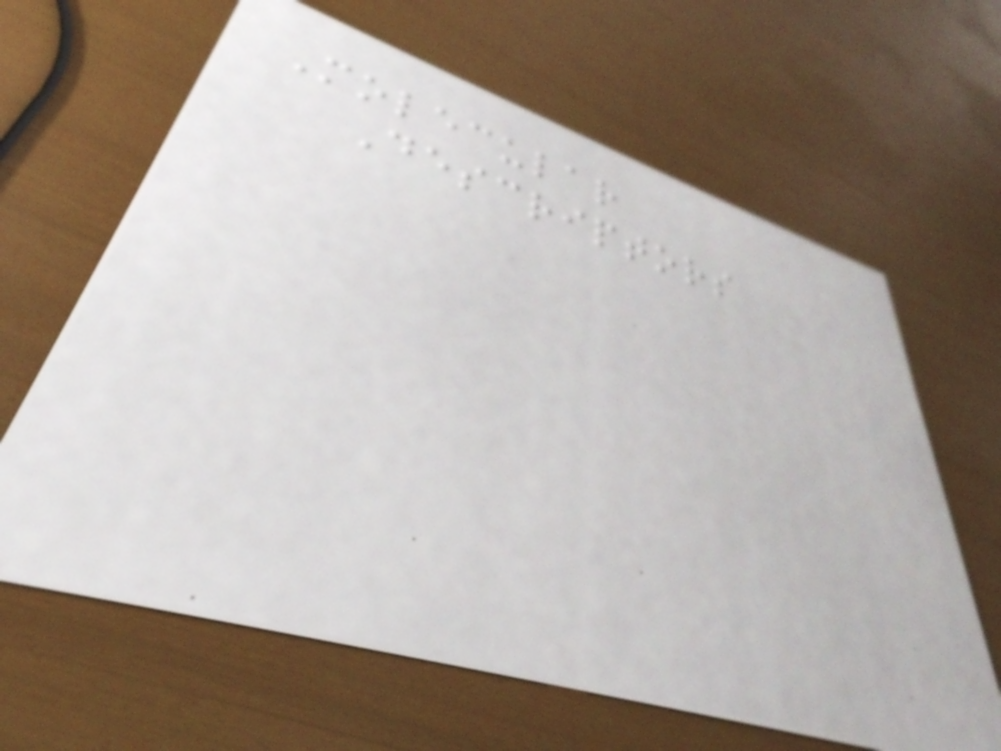Molecular
Descriptors
